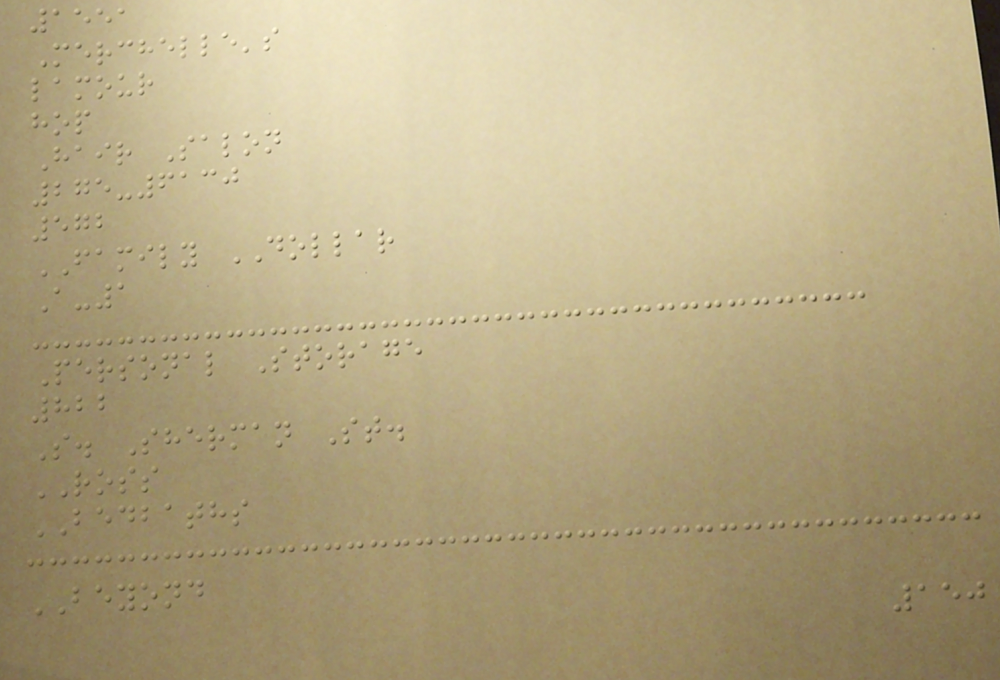1551
Merchelle's
lamour
hop
Hair Salon
275-6130
572
FAMILY DOLLAR
A-1
Personal Storage
822
S. Sherman St.
ROSS
BEDBATHS
BEYOND
150
